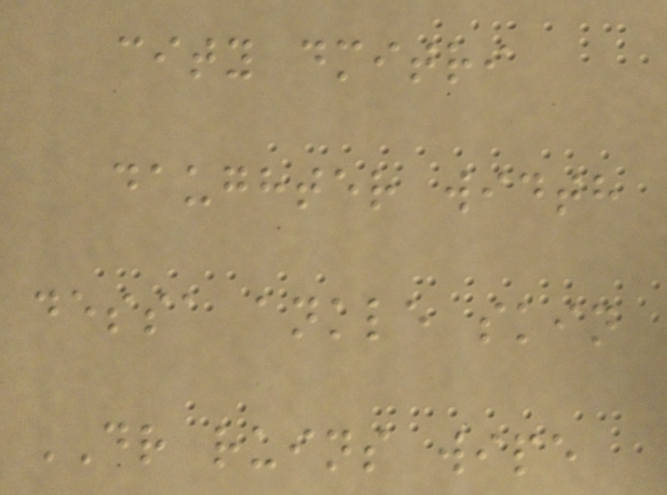city dmitri
daughter width
dessa ankle skin
DR ruins wipe
